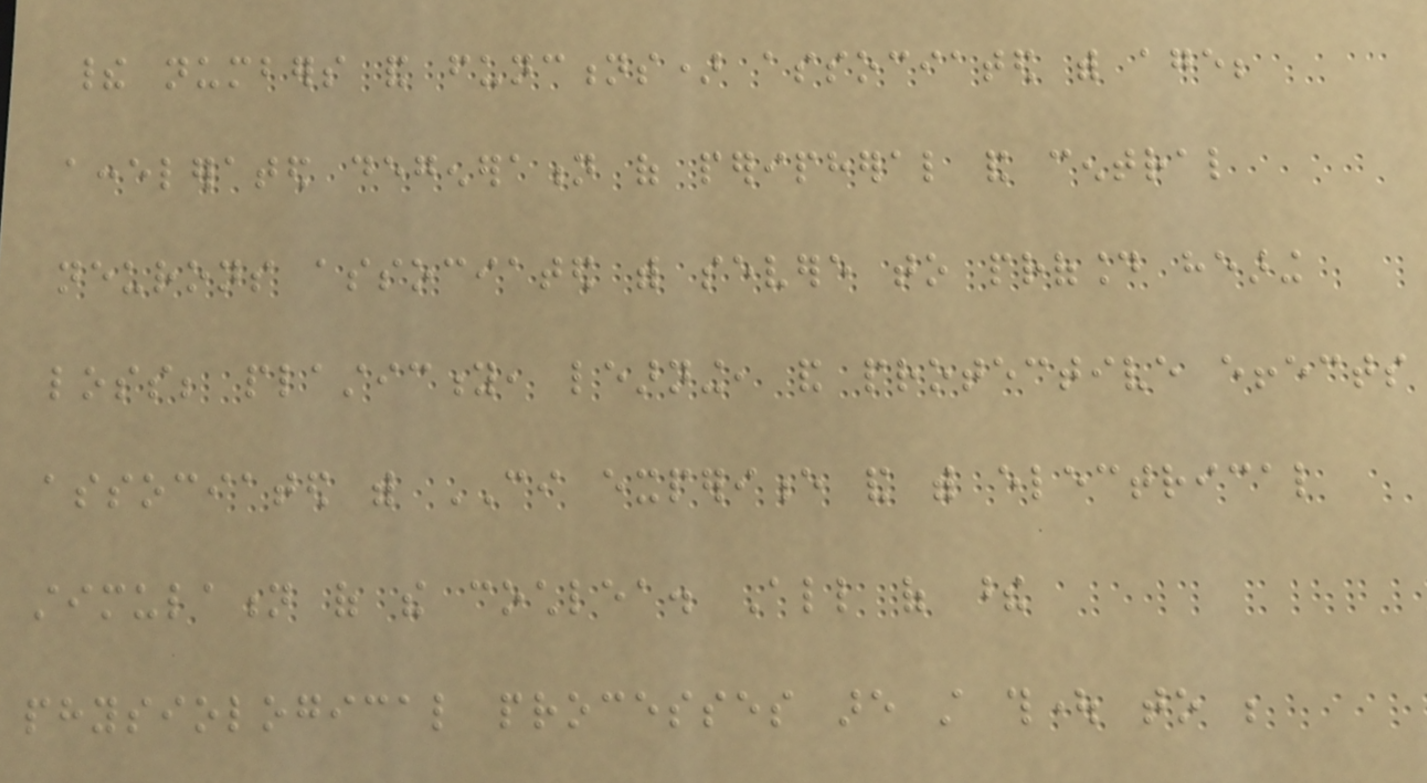their numbers and functions) associated with age;
accelerated degeneration of peripheral and central
neurons associated with severe to profound hearing
loss; plasticity, learning, and protective effects
associated with CI experience and with electrical
stimulation of the cochlea. All of these
physiological processes are still thought to be
